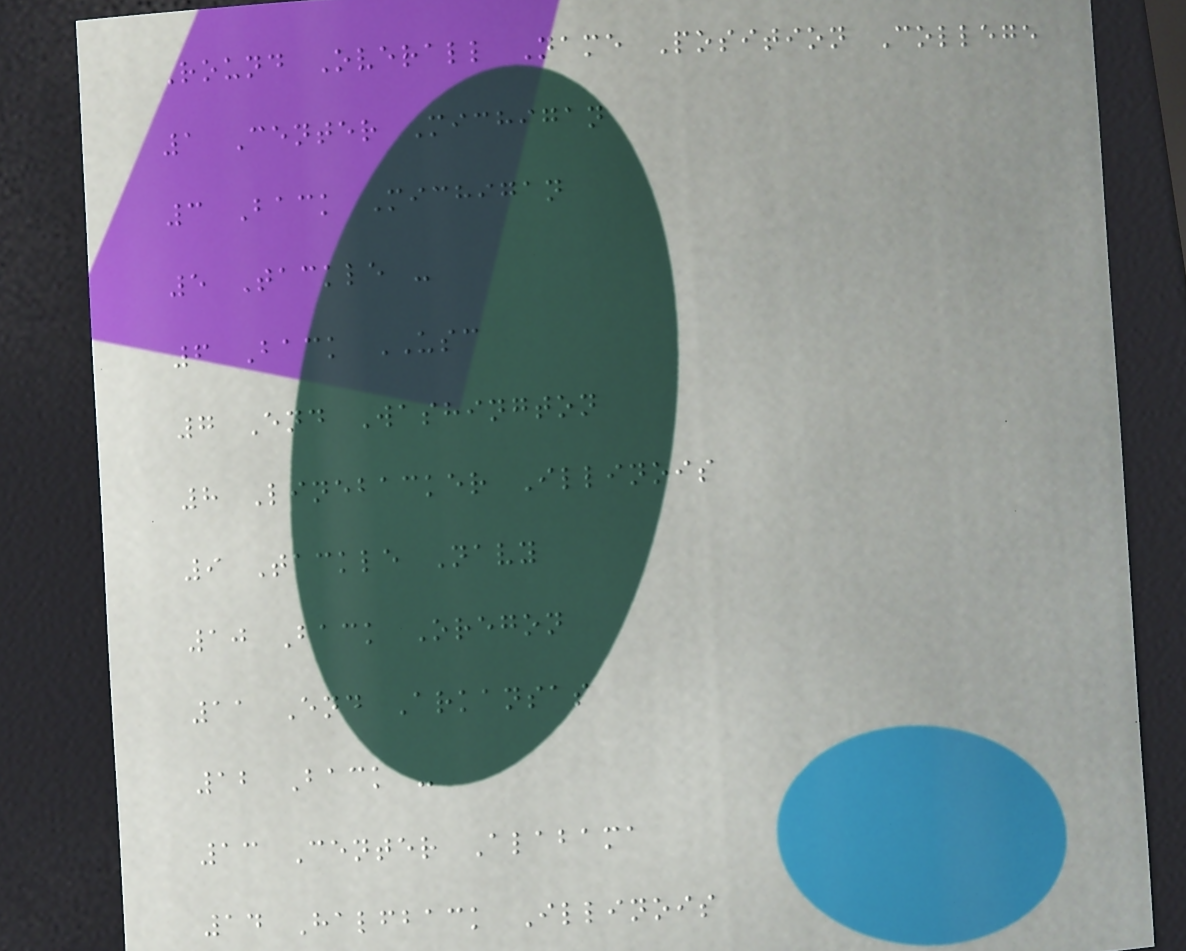Round Overall Name Position College
1 Center Michigan
3 Back Michigan
5 Tackle -
6 Back USC
7 End Washington
8 Linebacker Illinois
9 Tackle Navy
10 Back Oregon
11 End Arkansas
12 Back -
13 Center Alabama
14 Halfback Illinois
